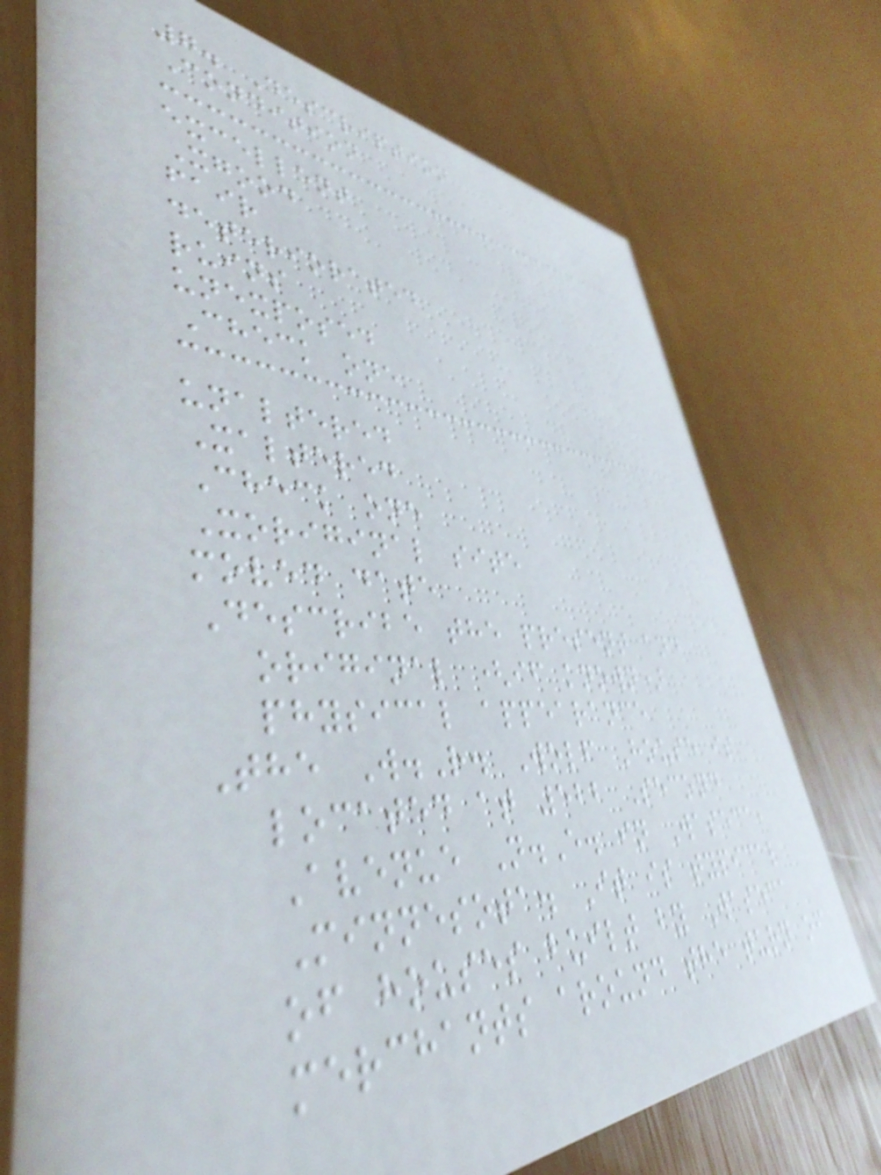7. Description
Condition
excellent
Xgood
fair
deteriorated
ruins
unexposed
Check one
unaltered
Xaltered
Check one
Xoriginal site
moved date
Describe the present and
original (if known)
physical appearance
The W.R. Wolf House is
located at 522 Second
Avenue N.E. in Waseca,
Minnesota. It is typical
of houses built by Waseca
merchants around the turn of
